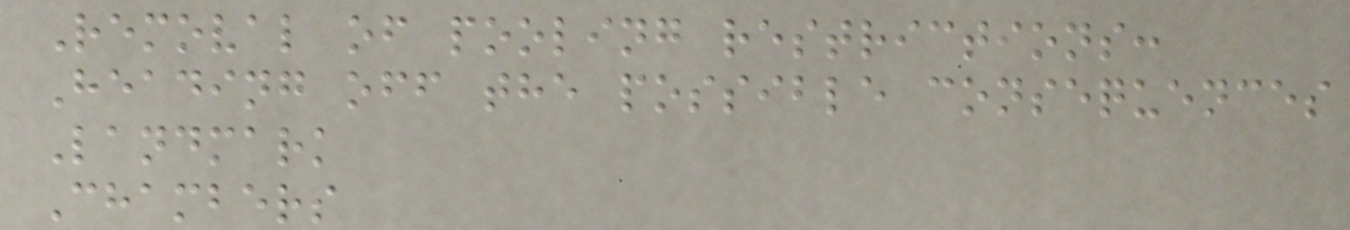Removal of pooling restrictions:
Heading off the possible consequences
Landmark
Chambers
